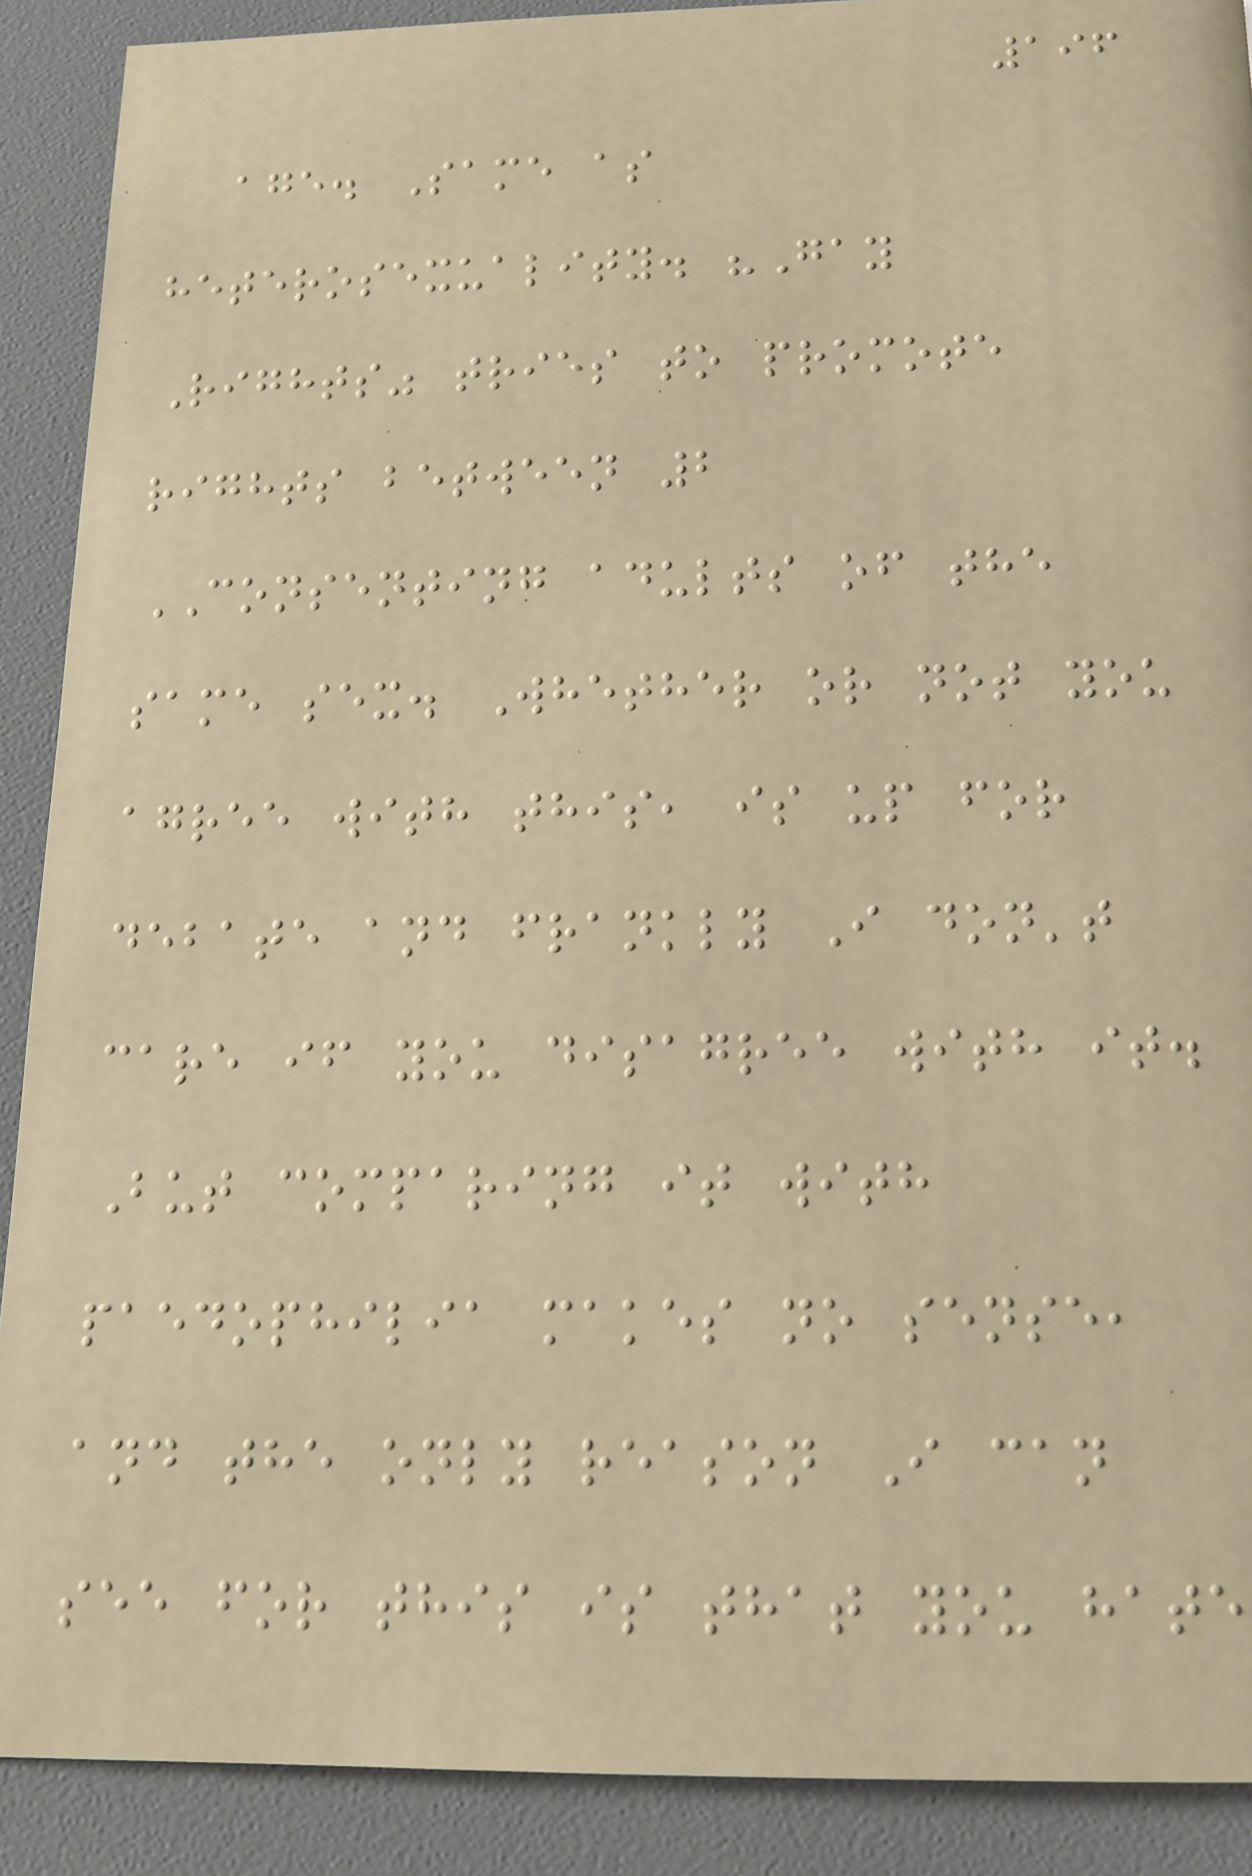196
age. Same as
heterosexuality. "Gay
Rights" tries to promote
rights between 2
CONSENTING adults of the
same sex. Whether or not you
agree with this, is up for
debate and frankly I don't
care if you disagree with it.
But comparing it with
paedophilia makes no sense,
and the only reason I can
see for this is that you hate
